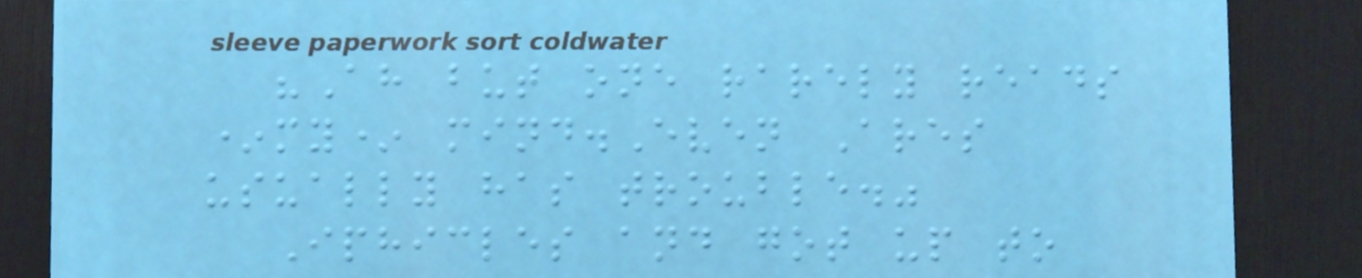"Ah but one rarely reads
*my* mind.Even Ares
usually has trouble."
Iphicles and got up to
